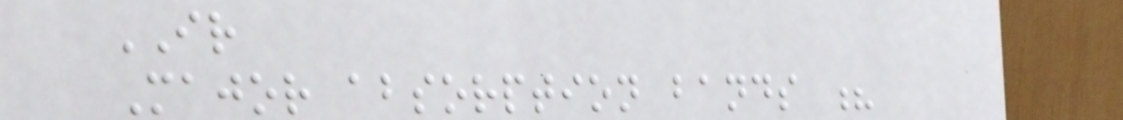IR
Major absorption bands ?
